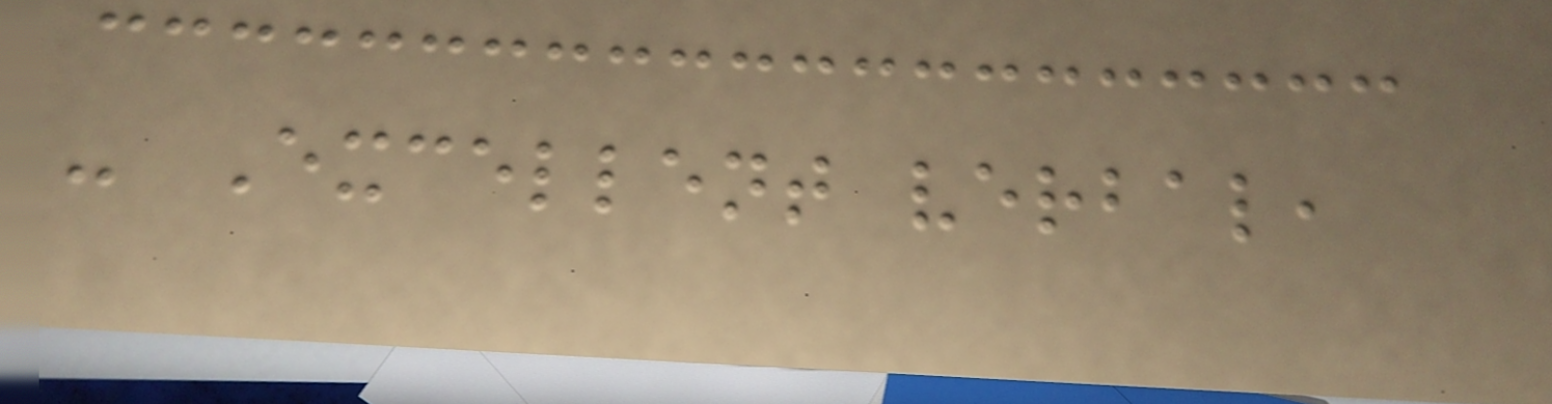- Excellent verbal,
